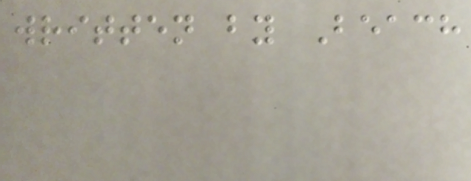written by Beach
